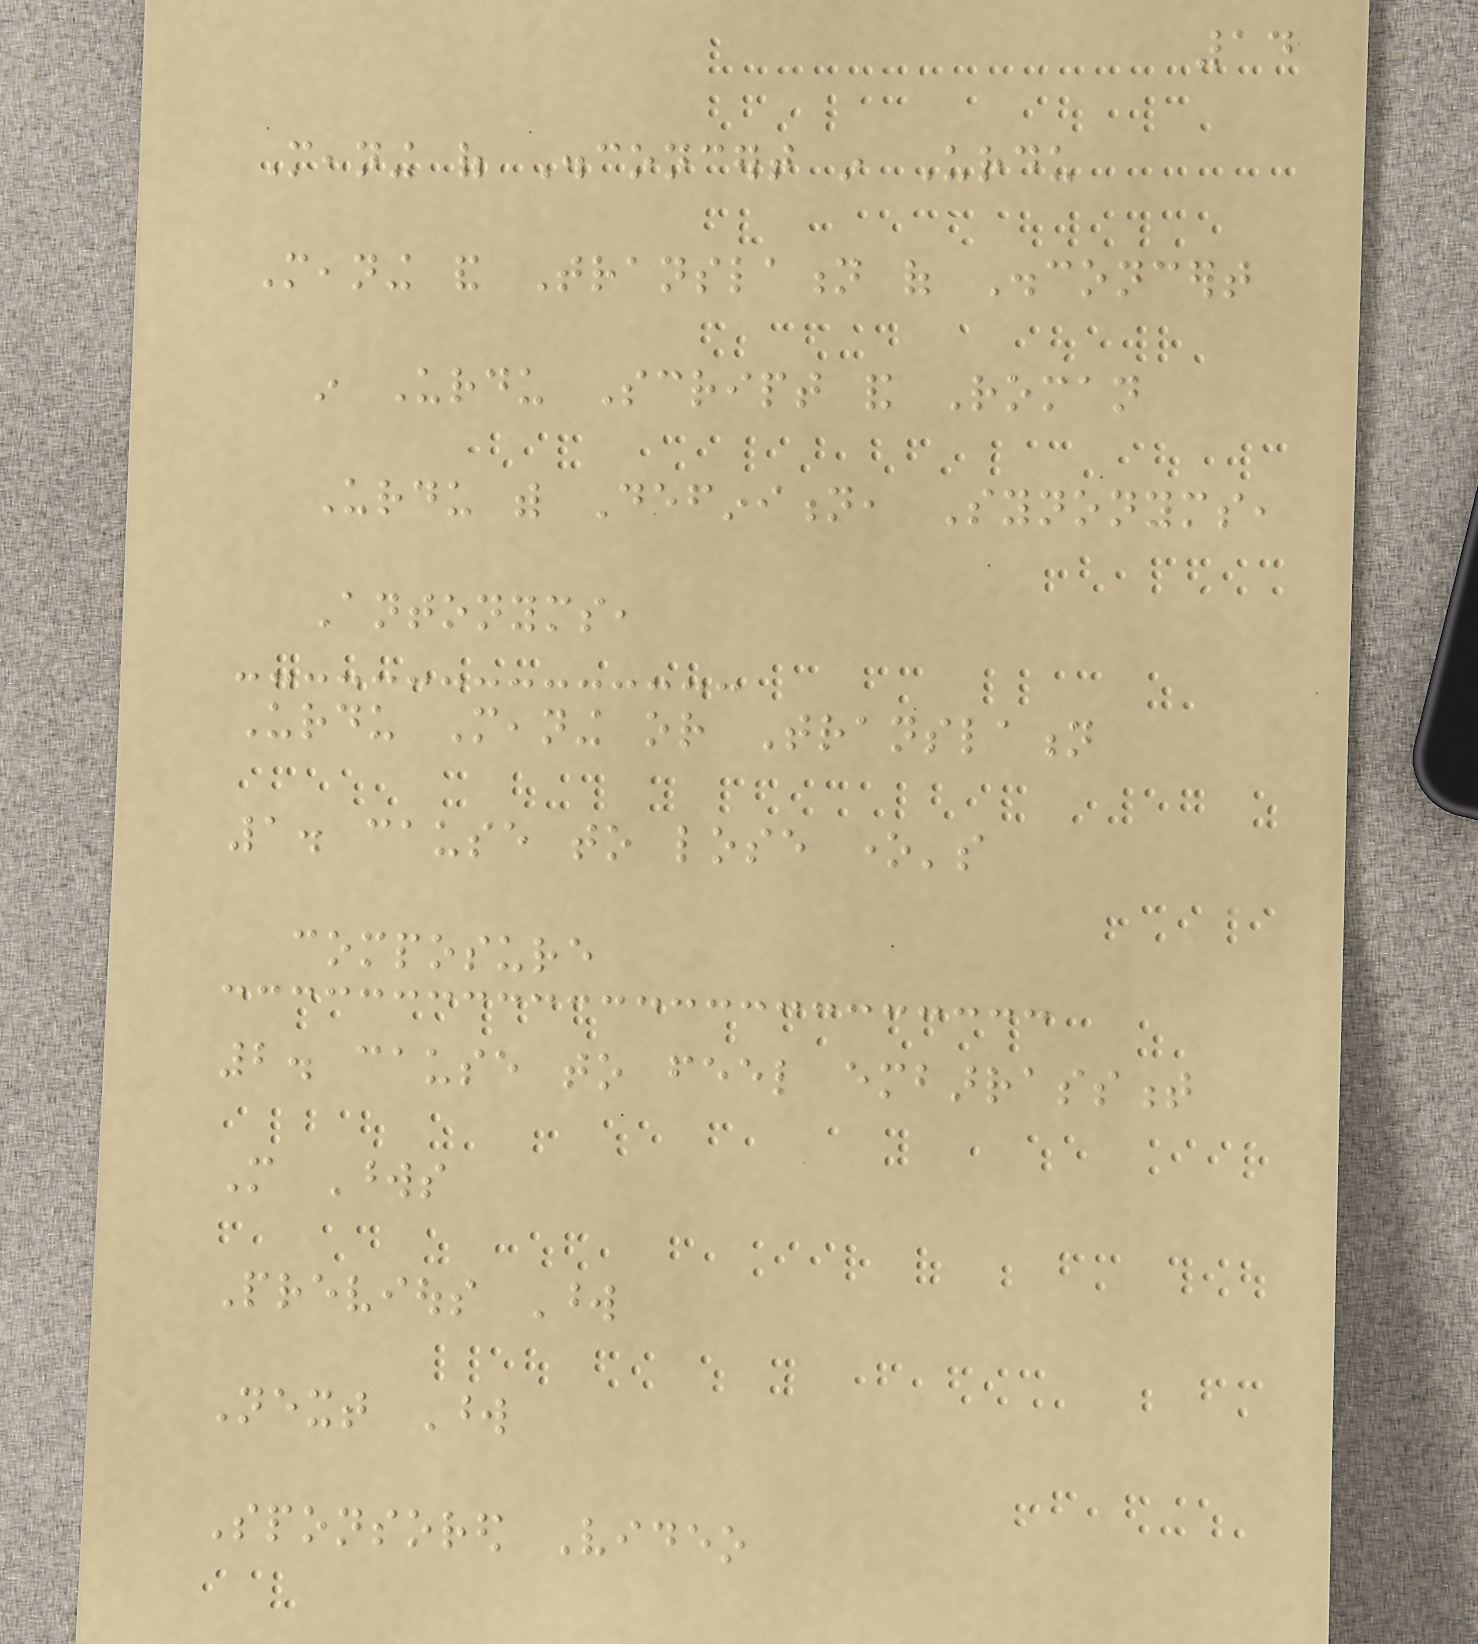14
Meaning of Disconcert in Urdu
Meaning and Translation of Disconcert
in Urdu Script and Roman
Urdu with Definition, Synonyms,
Antonyms,
Urdu Meaning or Translation
1. cause to lose one's
composure
2. cause to feel embarrassment
More Words
Previous Word
Next Word
Sponsored Video
